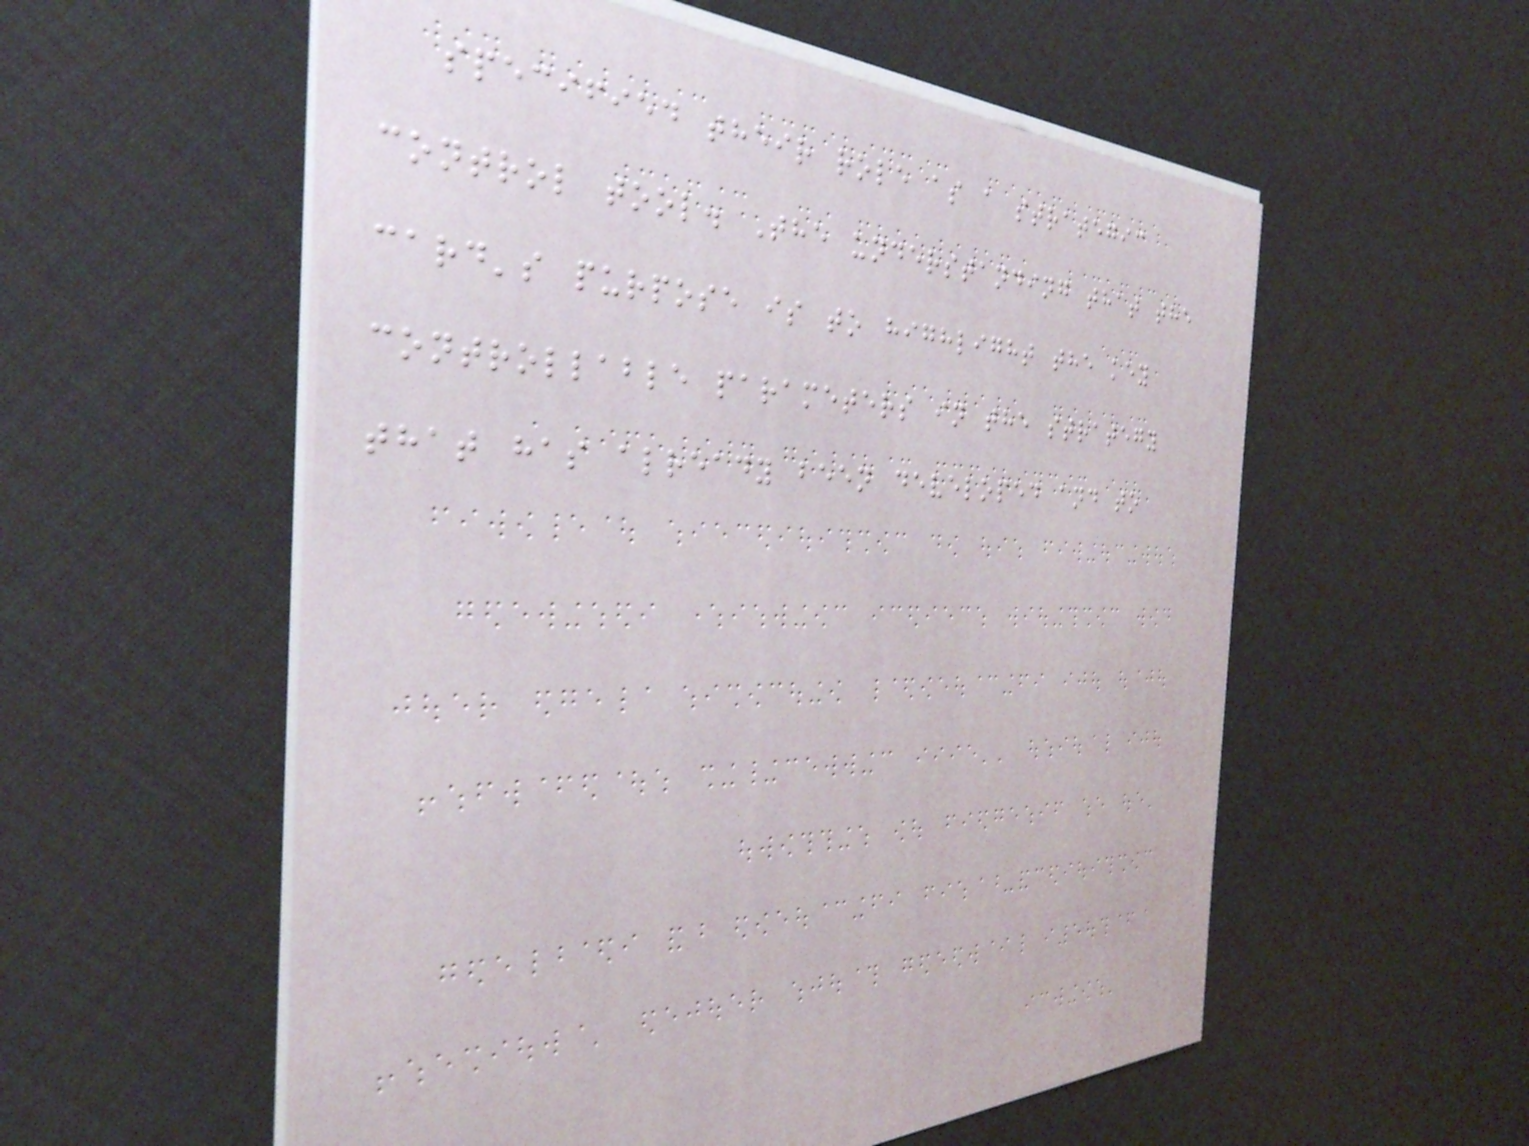specified their role as a strategic
control tool. The understanding that the
card's purpose is to highlight the key
controllable parameters in the strategy
that has already been developed and to
